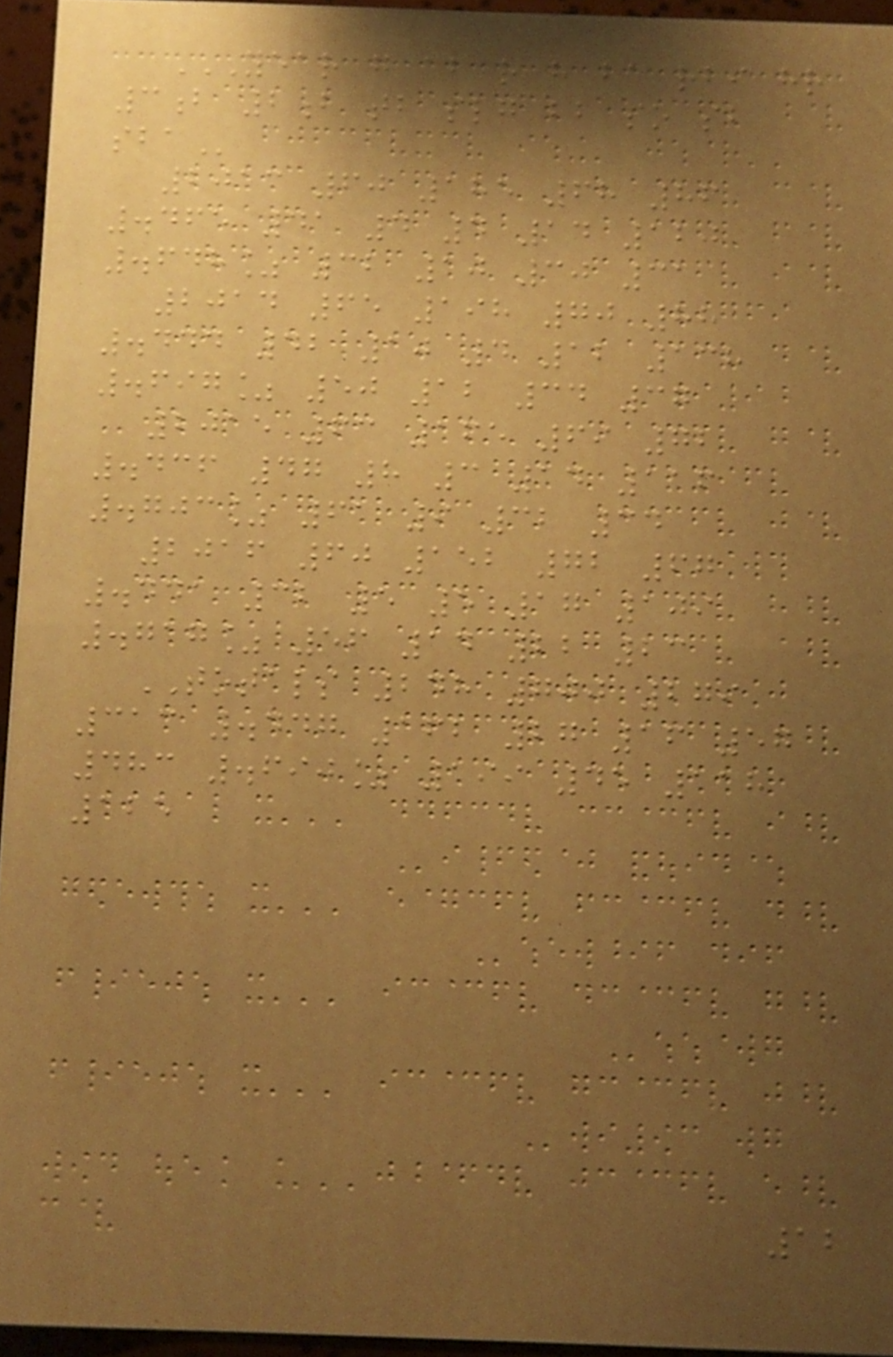YEAR G AB R H BA RBI HR
3B 2B TB SLG BB SO SB
SBA
2013 60 185 68 86
.465 41 4 4 14 120
.648% 32 10 30 31
2014 65 198 70 88
.444 42 10 4 12 138
.697% 50 12 34 37
2015 63 165 69 72
.436 47 8 3 14 116
.703% 61 9 32 34
2016 60 152 72 67
.441 32 5 5 17 109
.717% 56 14 22 23
TOTALS 248 700 279
313 .447 162 27 16 57
483 .690% 199 45 118
125
12
